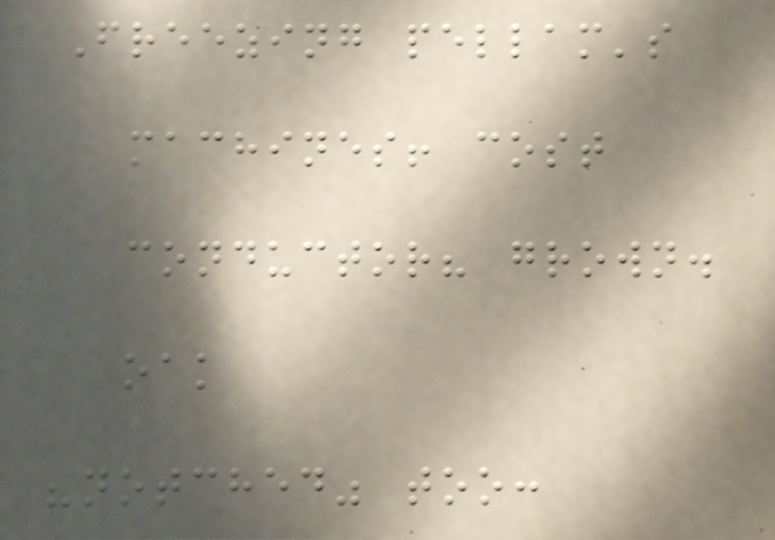Freezing pellam's
machines! cost
conductor? grown.
oak
"notched" too:
